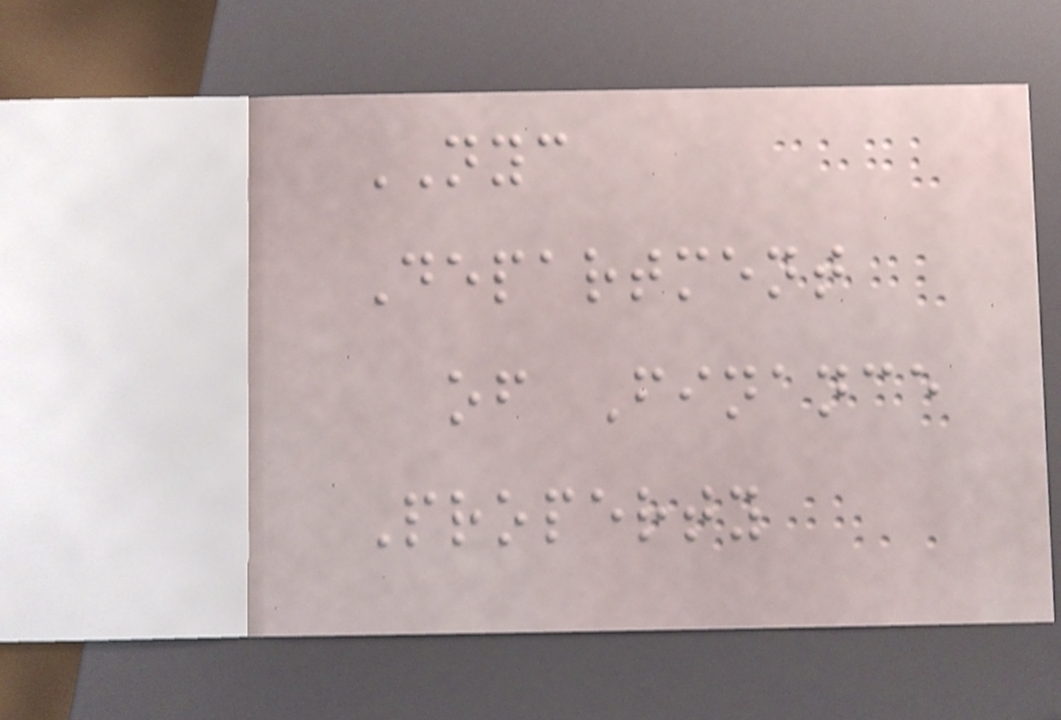NYC
Department
of Finance
Property
